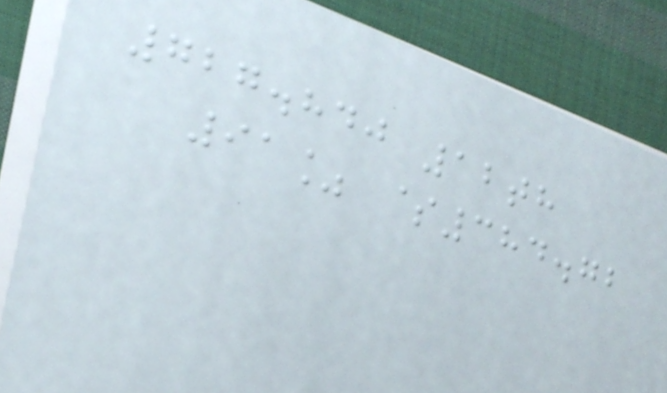727.840 12th
91% $384.72
